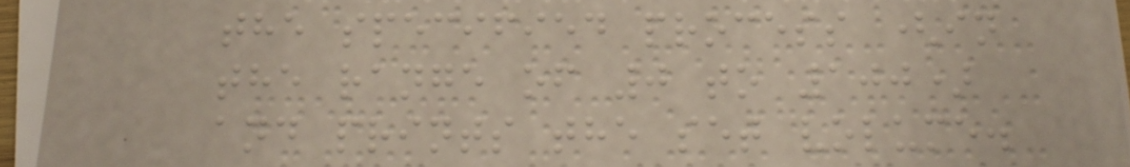the specified process (in
the range of 0 to 100)
and prints the set volume.
